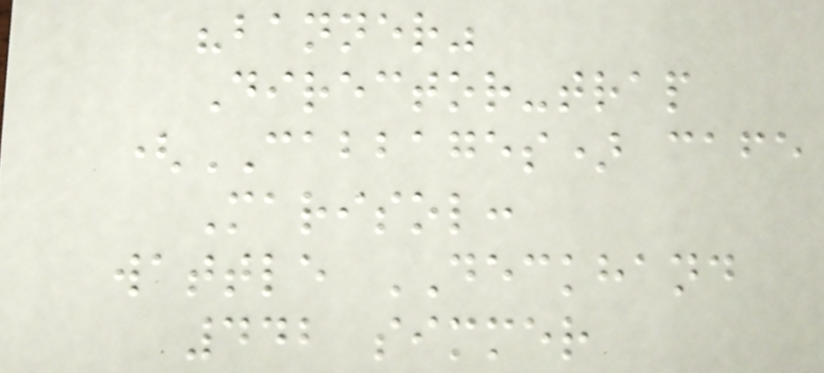"banner"
Director-trap
(CABBAGES) cafe
Marisol:
wattle DECKHAND
442 simmer
